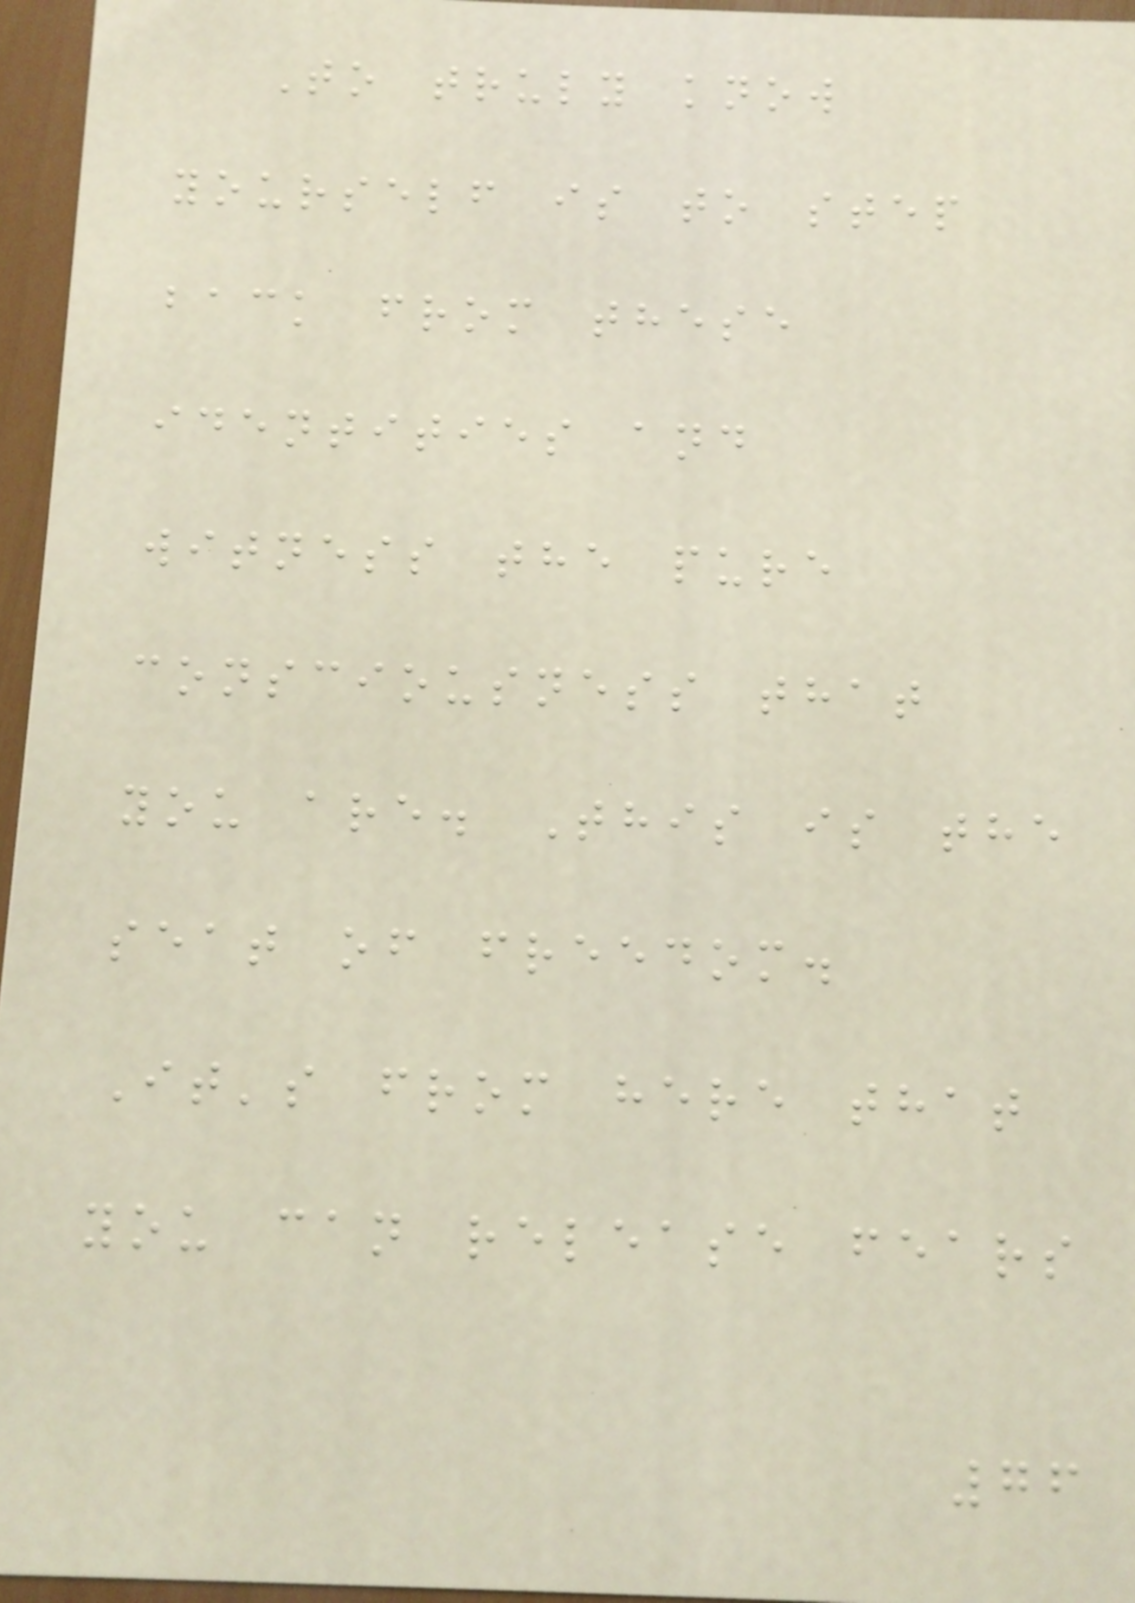To truly know
yourself is to step
back from these
identities and
witness the pure
consciousness that
you are. This is the
seat of freedom.
It's from here that
you can release fears
76
